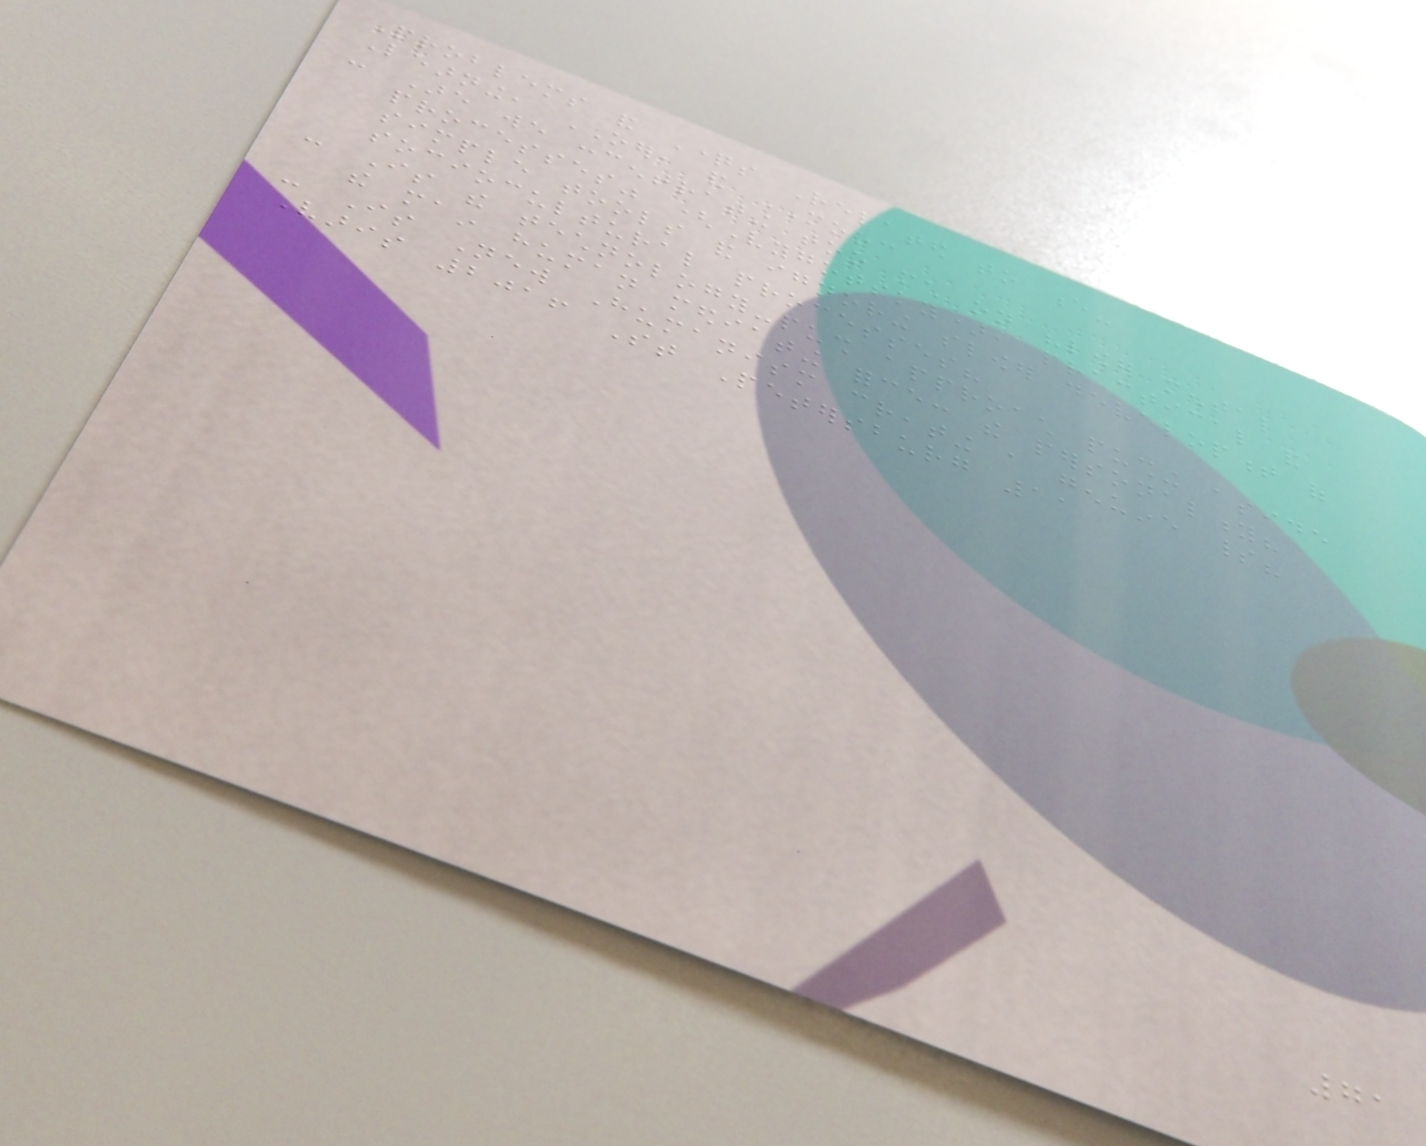Problems and Questions Related to e-
Learning, OER, and MOOC
- Are we concentrating too much on "lower mental
processes" (Vygotsky), practical and
simple tools and ignoring slower development of
sociocultural processes?
- Is the technology-push approach pushing aside
the main human mediating force: the personality?
- Is New Humanism creating a genuine spirit?
Varis 2016 St Petersburg 11
71
